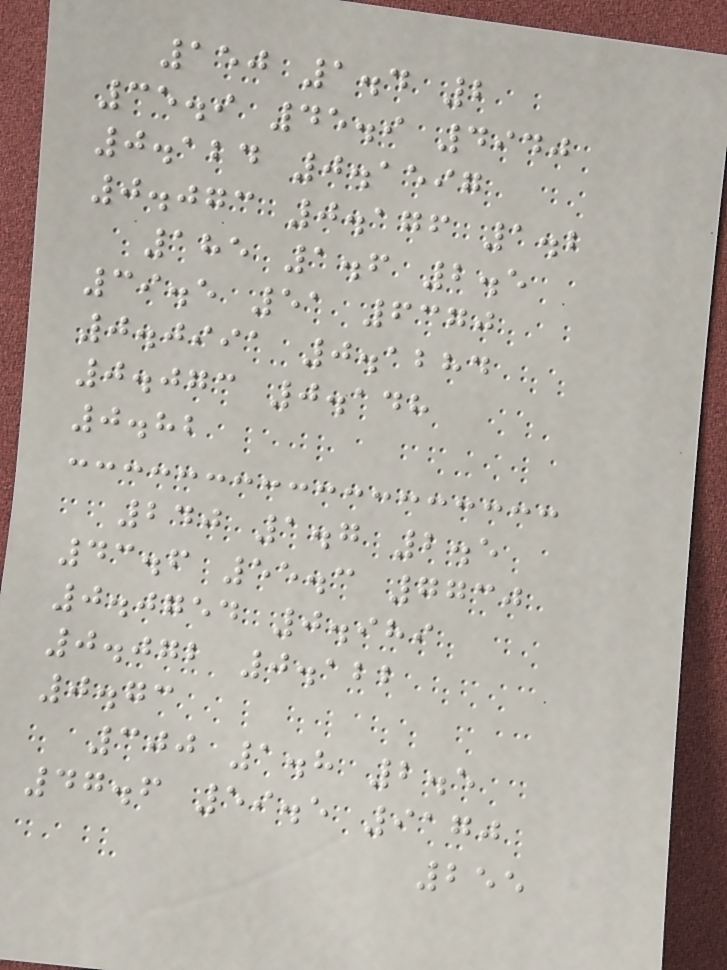150 1.4 2
35.9 45.9 4940
0.124 0.1597
0.073 0.176 1.2
185 1.6 2.5
39.5 51 6370
0.0991 0.1284
0.073 0.148
0.82
240 1.7 2.5
43.6 55.3 7730
0.0754 0.989
0.072 0.122
0.73
300 1.8 2.5
47.6 59.5 9170
255
